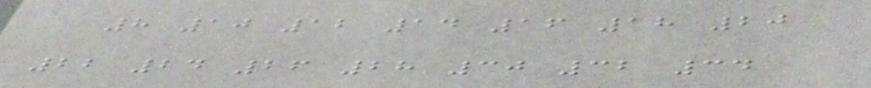8 10 12 14 16 18 20
22 24 26 28 30 32 34
